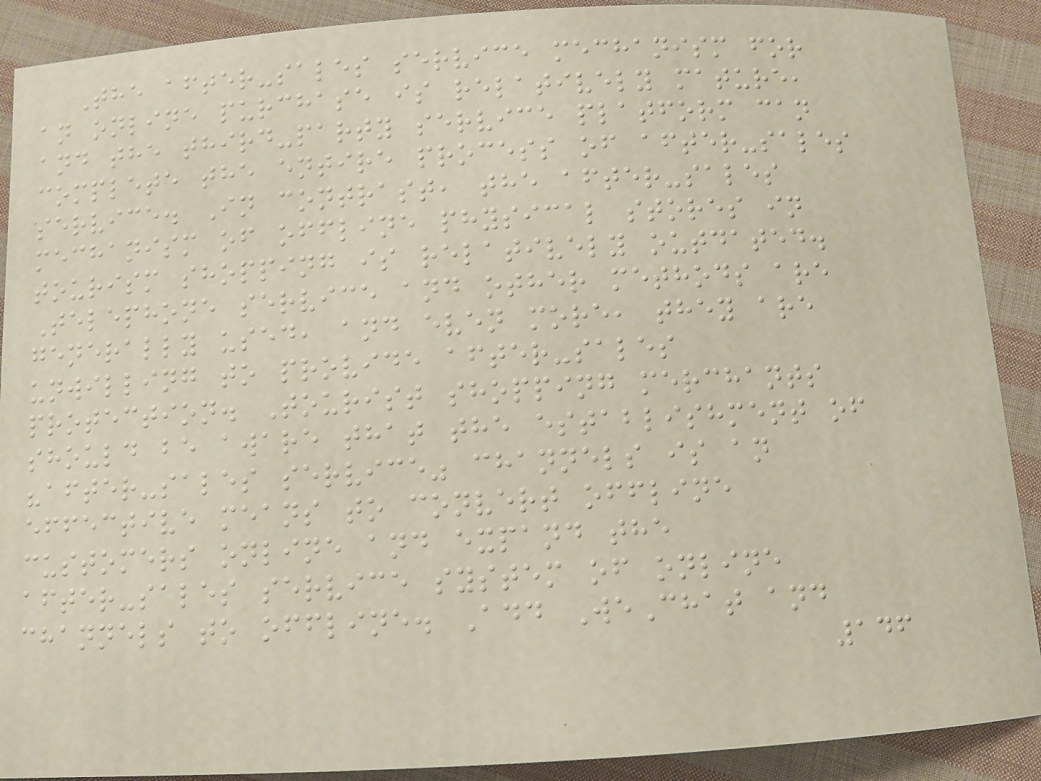The after-sales service mechanism for
an online purchase is relatively mature,
and the third-party service platform can
complete the entire process of after-sales
service. In contrast, the after-sales
mechanism of offline physical stores in
tourism shopping is relatively outdated.
Telephone service and other methods are
generally used, and even more, they are
unwilling to provide after-sales
protection. Tourist shopping merchants
should be aware that the establishment of
"after-sales service" channels is an
effective means to convert offline
customers online and expand the
after-sales service system of online
channels to offline. Add WeChat and
146
